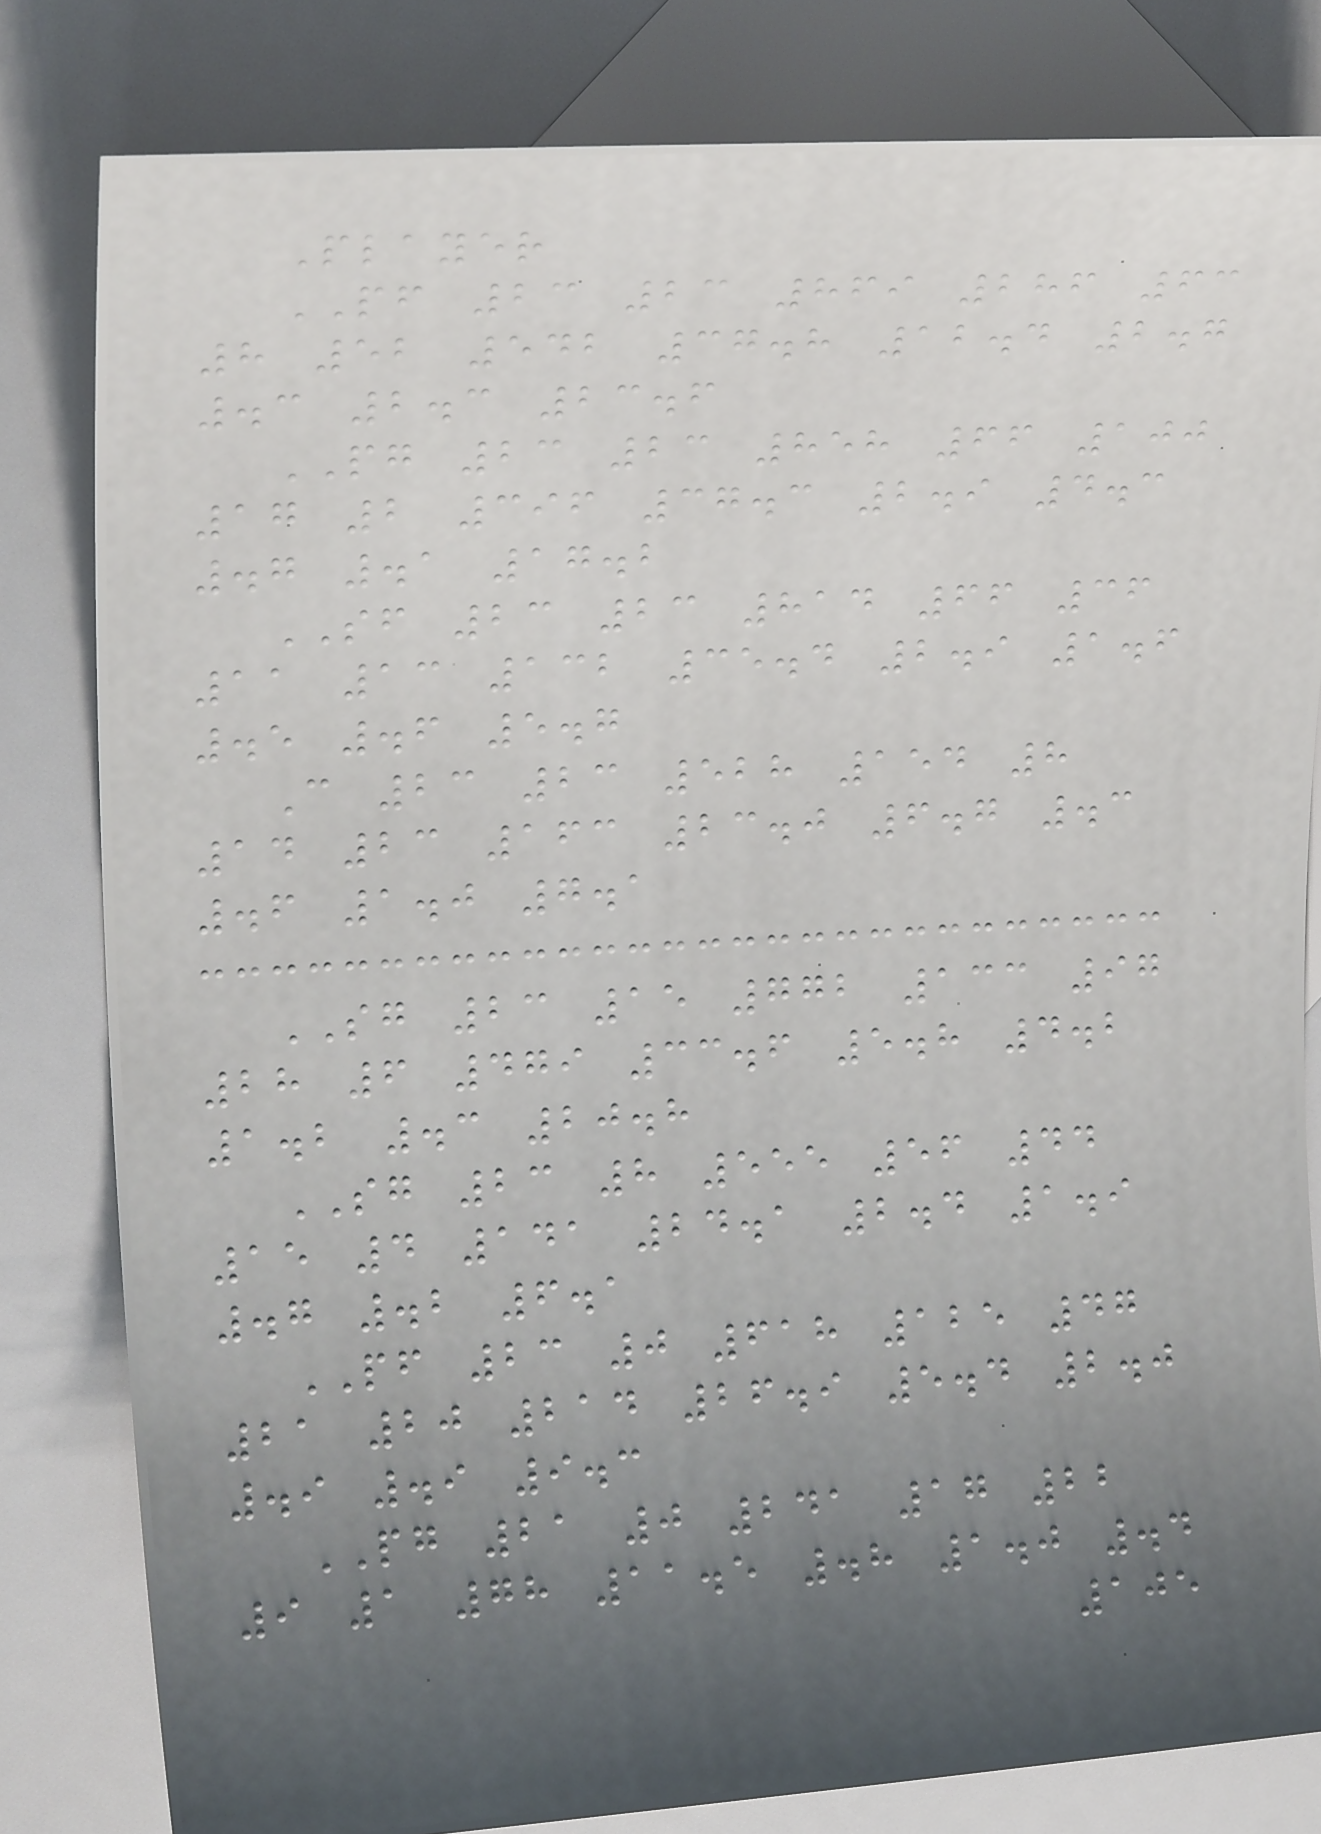Player
PF 23 23 869 286 63
8 52 542 37.8 12.4 2.7
.3 2.3 23.6
PG 23 23 858 66 100
17 2 396 37.3 2.9 4.3
.7 .1 17.2
SF 23 23 814 66 36
11 13 132 35.4 2.9 1.6
.5 .6 5.7
C 23 23 528 154 8
14 23 163 23.0 6.7 .3
.6 1.0 7.1
SG 23 15 772 133 97
28 6 479 33.6 5.8 4.2
1.2 .3 20.8
SG 23 8 555 56 44
15 4 141 24.1 2.4 1.9
.7 .2 6.1
PF 23 0 618 125 47
21 20 214 26.9 5.4 2.0
.9 .9 9.3
PG 21 0 241 17 22
9 1 78 11.5 .8 1.0 .4
105
